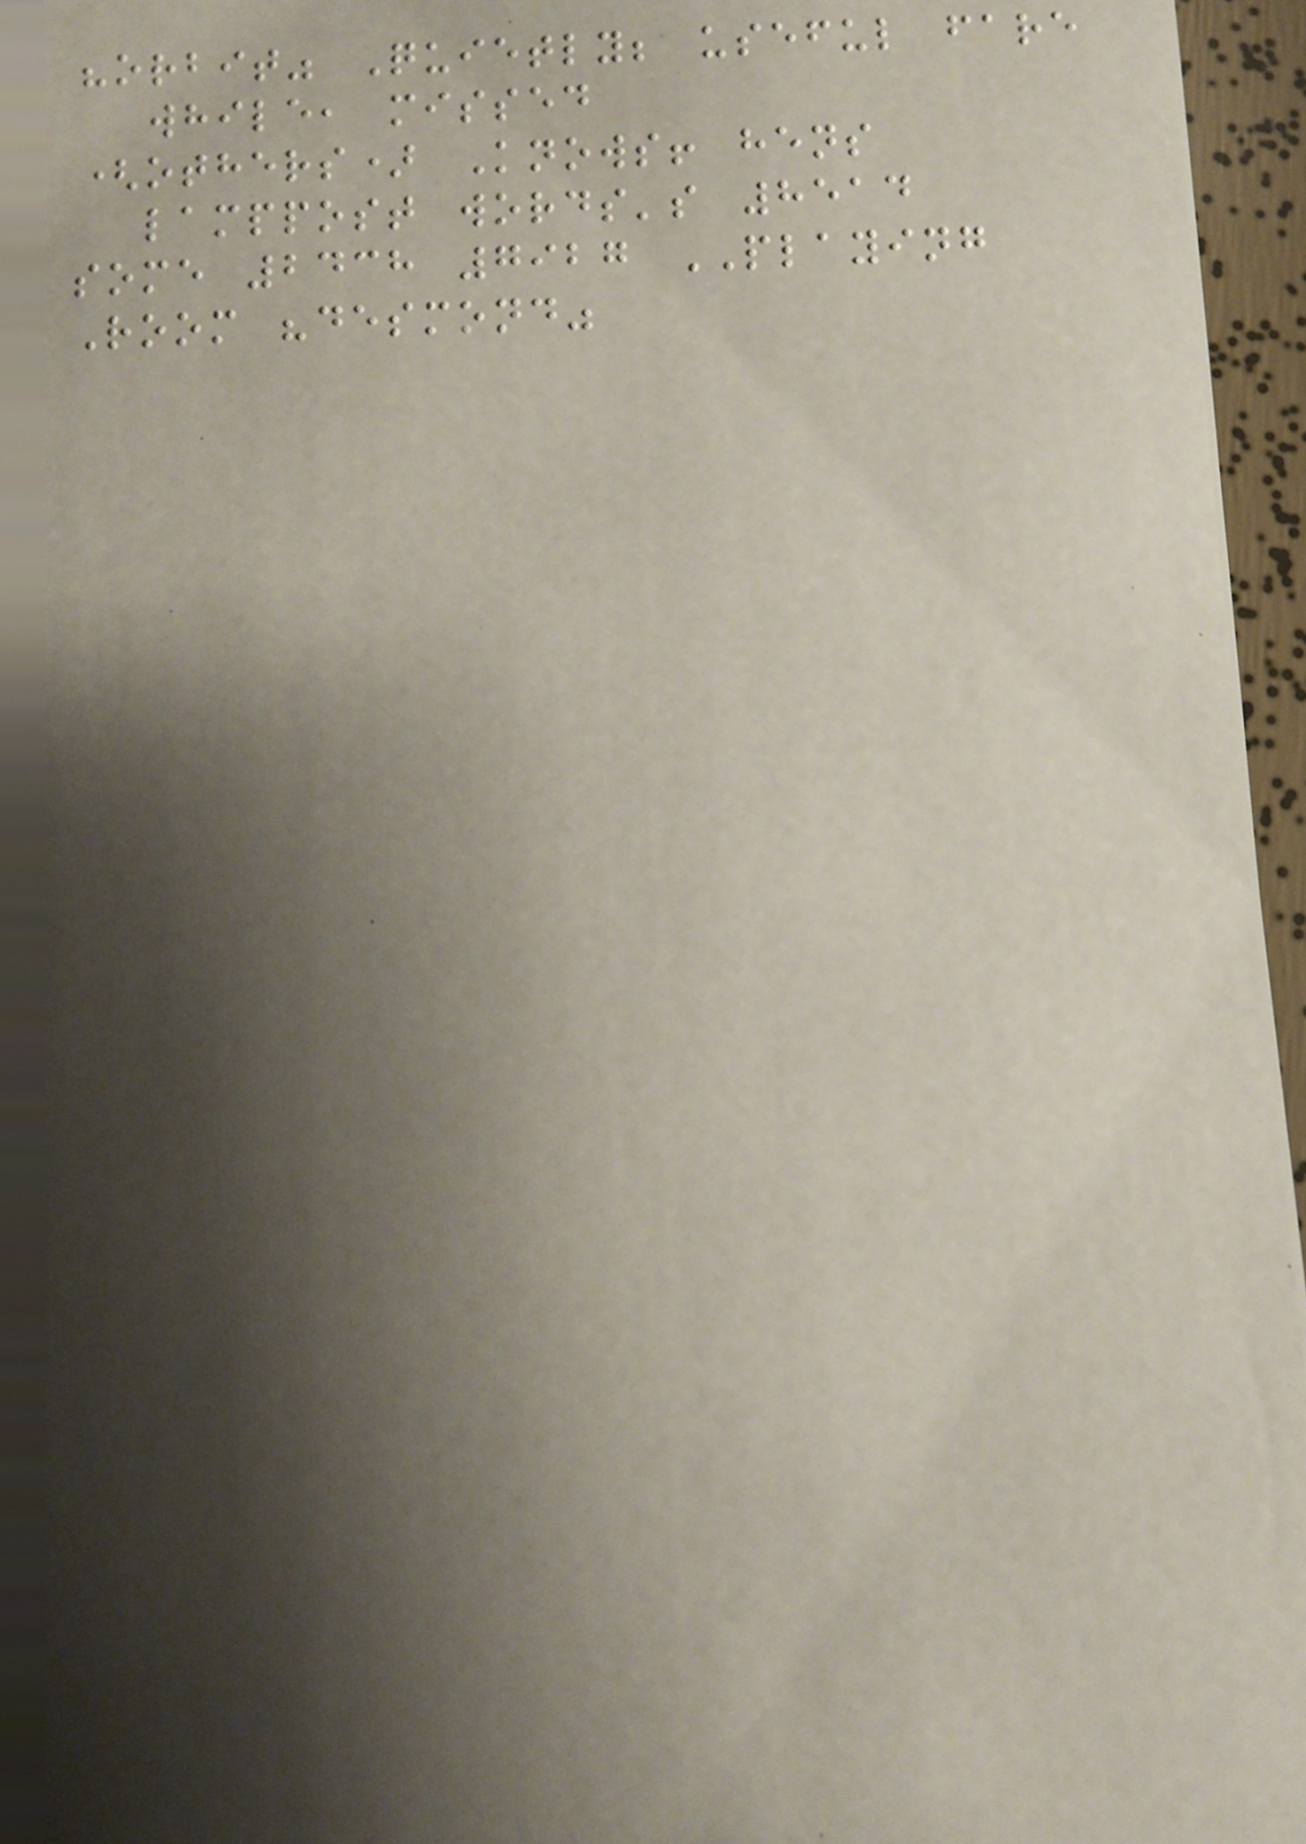"orbit" Quietly; useful fare
while, missed
(others) Knows! hens
lamppost words's 8514
some 2438 7927 PLAYING
Room "desmond"
